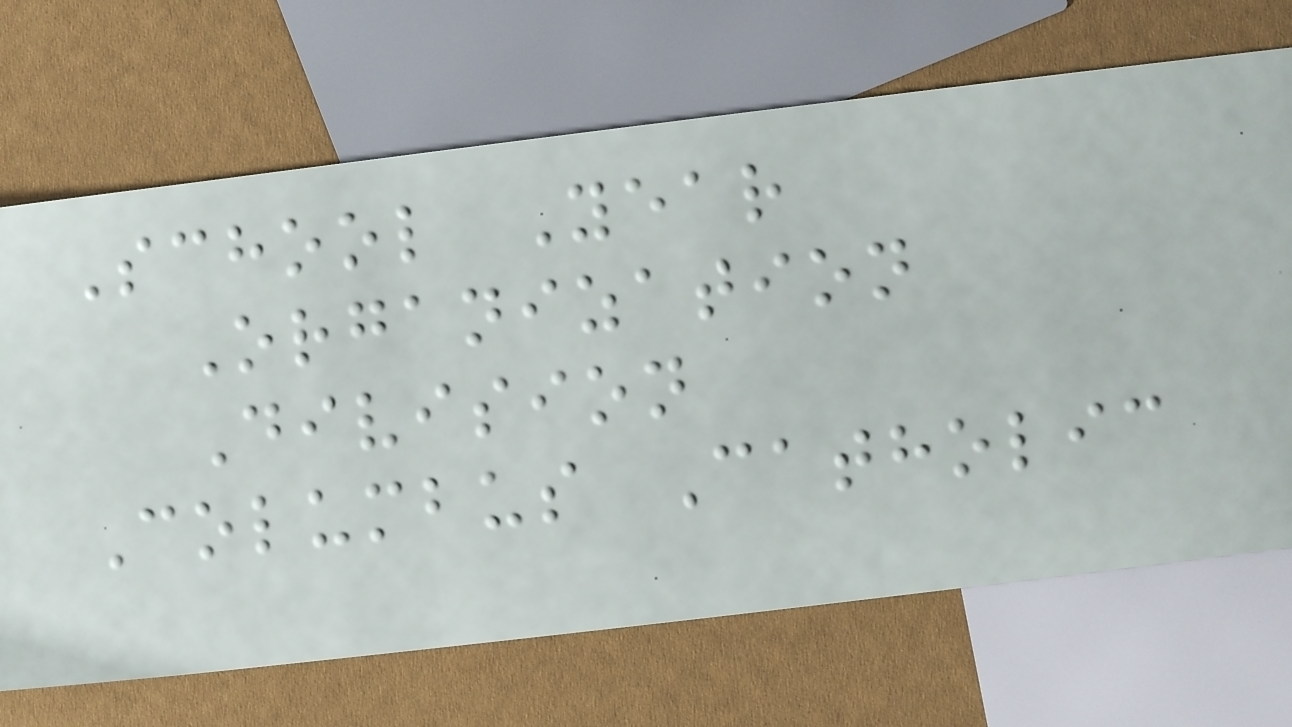School Year
Organization
Division
Columbus Catholic
